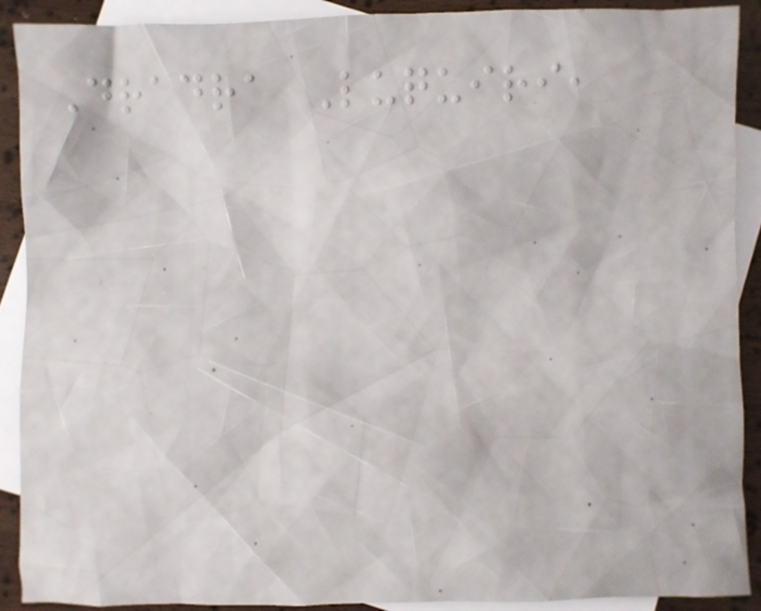Dradra Luquiri,
